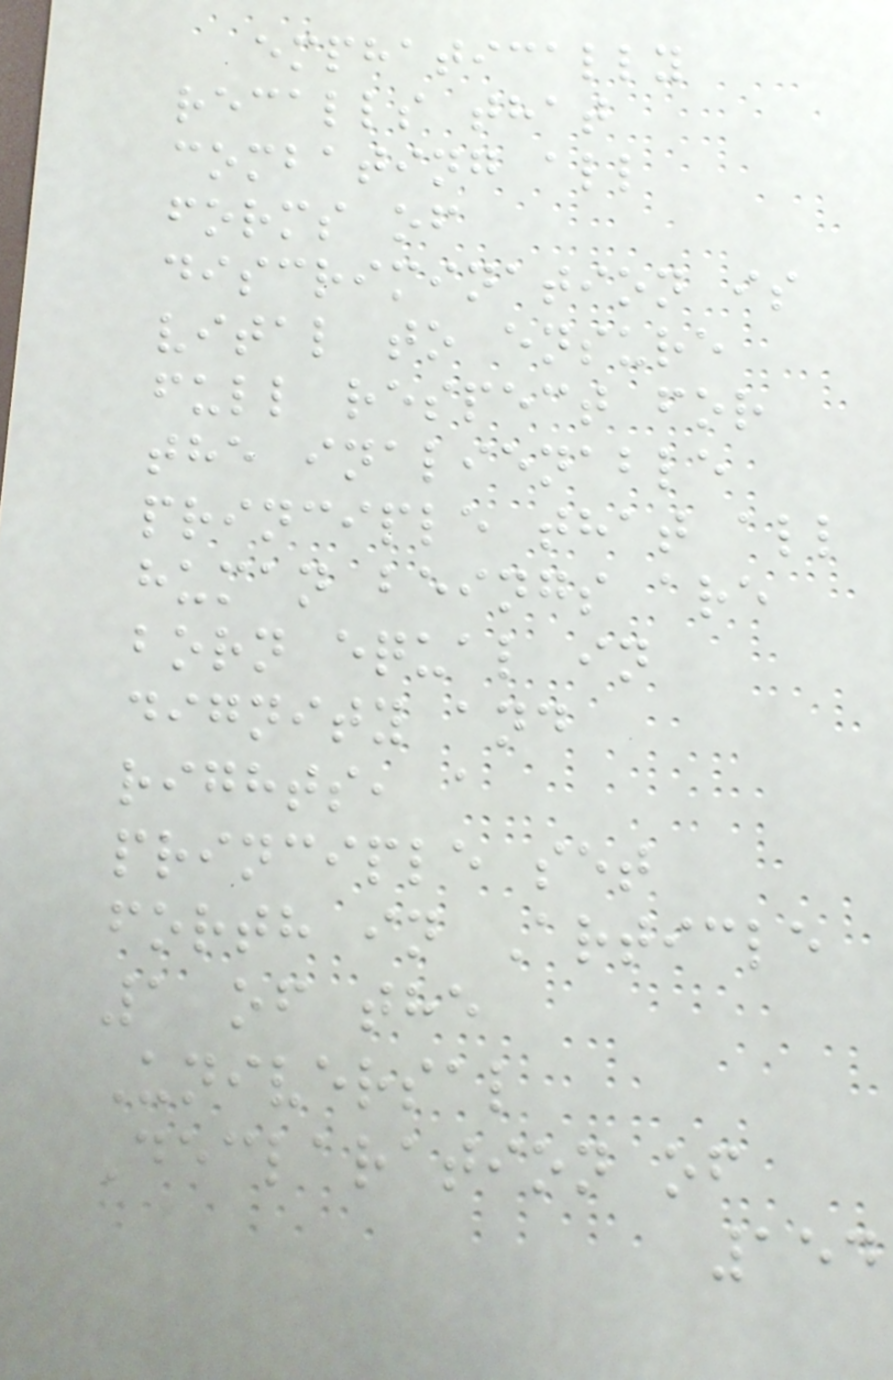emphatically
recalls that
combating all
forms of
discrimination is
vital to ensure
full respect for
the inalienable
principle that all
human beings are
born equal in
dignity and
rights, a
principle set
forth in Article
1 of the
Universal
Declaration of
154
